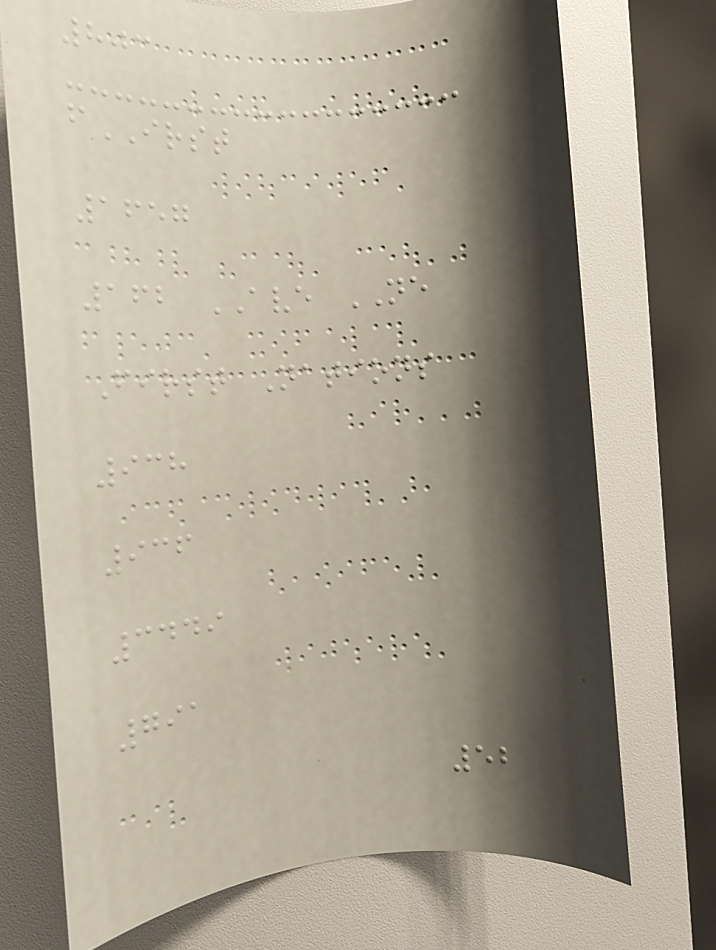803
fIRST
1657
162 AVE NE
First Nations
938
936
3449
791
52
